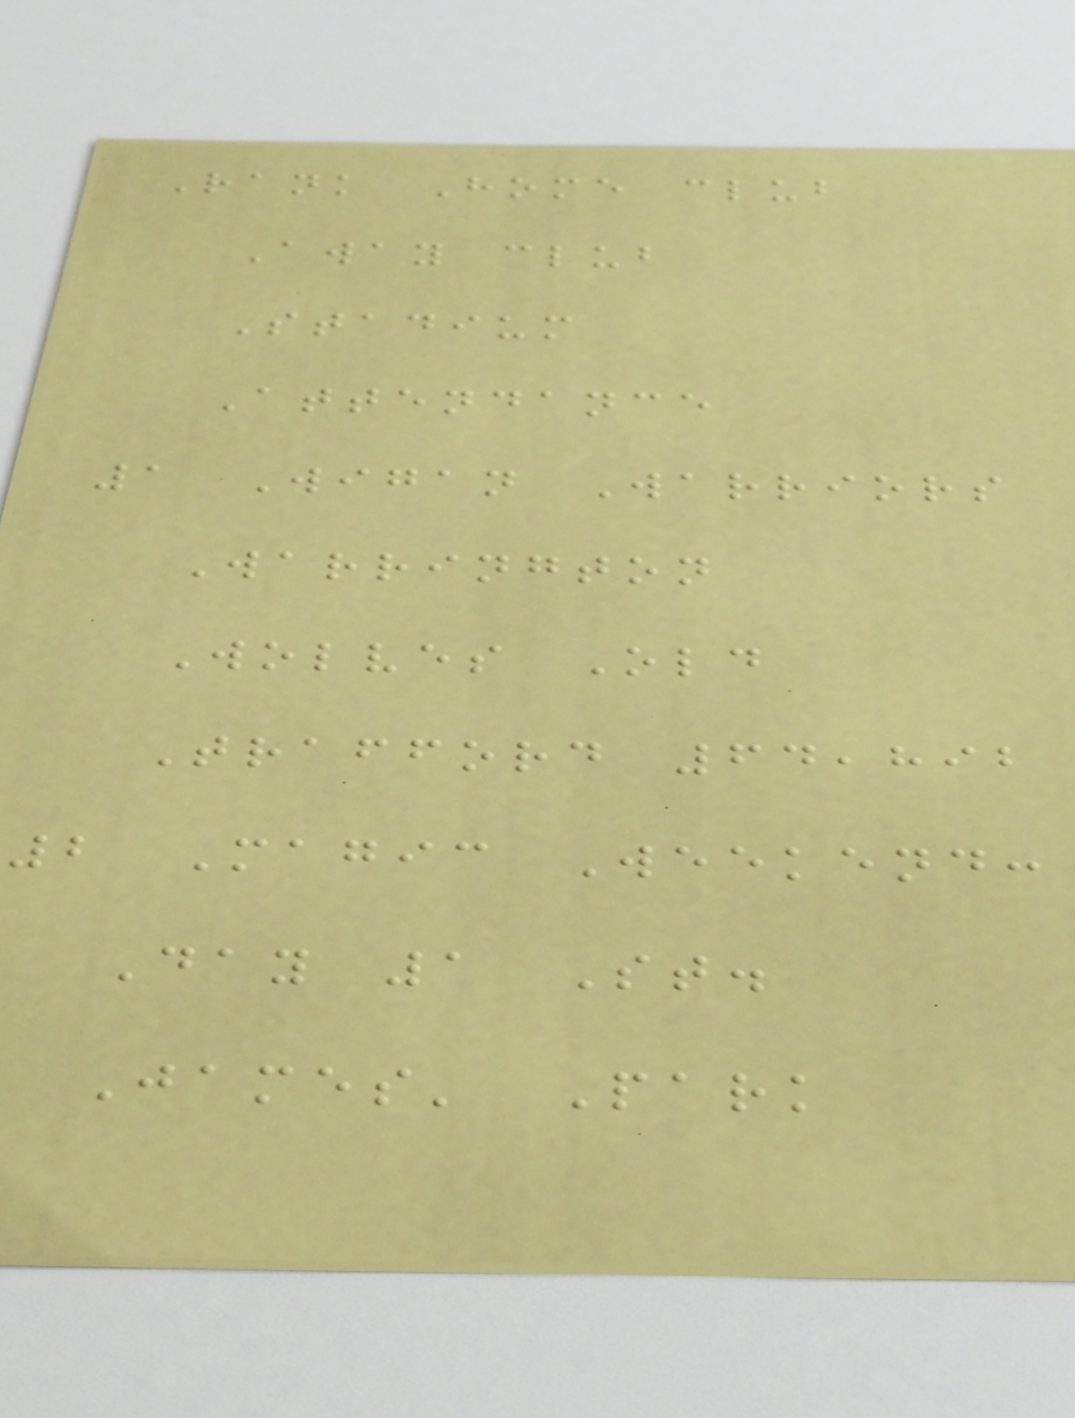Rank Home club
Away club
Stadium
Attendance
1 Wigan Warriors
Warrington
Wolves Old
Trafford 64,892
2 Magic Weekend:
Day 1 St.
James' Park
